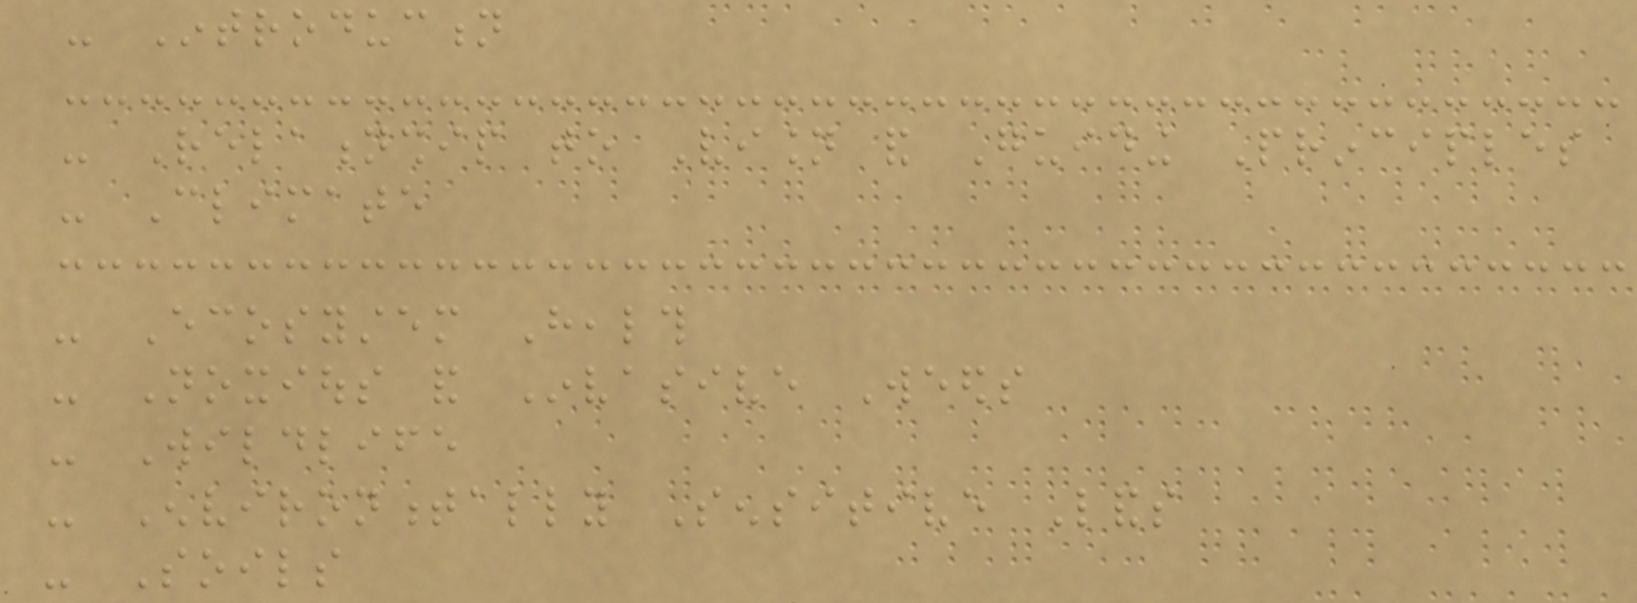- Introduction
- Relationship to Vision and Guiding Principles
- Climate
- Ecosystem Health
- Noxious and Invasive Weeds
- Wildlife
- Environmentally Sensitive Lands
- Soils
